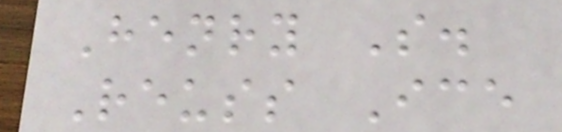Henry S.
Reuss Ice
